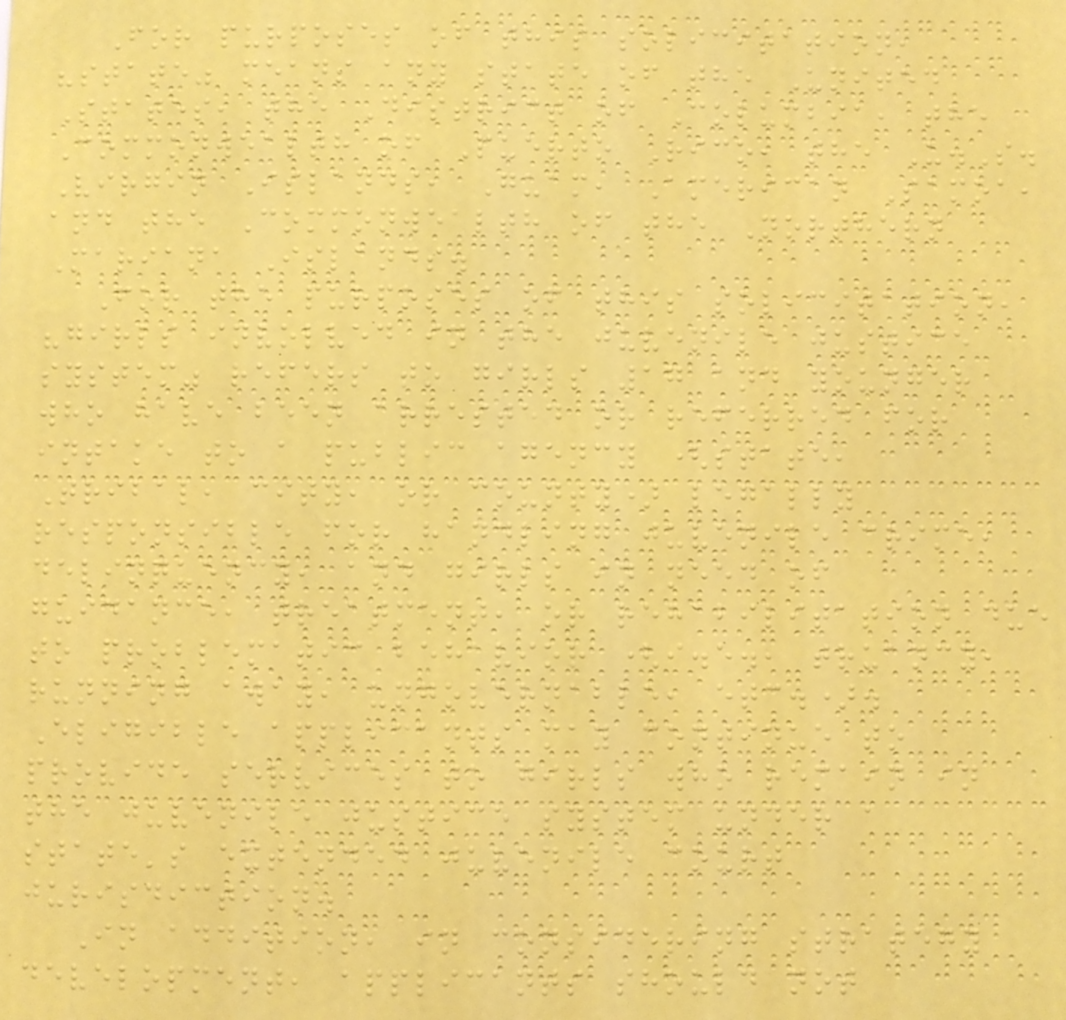For purposes of this solicitation,
"state" means any state of the United
States, the District of Columbia, the
Commonwealth of Puerto Rico, the U.S.
Virgin Islands, Guam, American Samoa,
and the Commonwealth of the Northern
Mariana Islands.
For the purposes of this solicitation,
"girls involved in the juvenile justice
system" refers to girls 17 and younger
who have been arrested or referred for
intake to a public agency (state,
Tribal, city, or county) legally
responsible for handling juvenile crime,
delinquency, and girls in need of
guidance, treatment, or rehabilitation due
to problematic behavior (i.e., truancy,
running away, ungovernable, etc.).
Eligible applicants may continue to
provide services to girls who remain in
the juvenile justice system under a
state's extended juvenile court
jurisdiction.
In addition, in considering strategy
development, applicants should not
